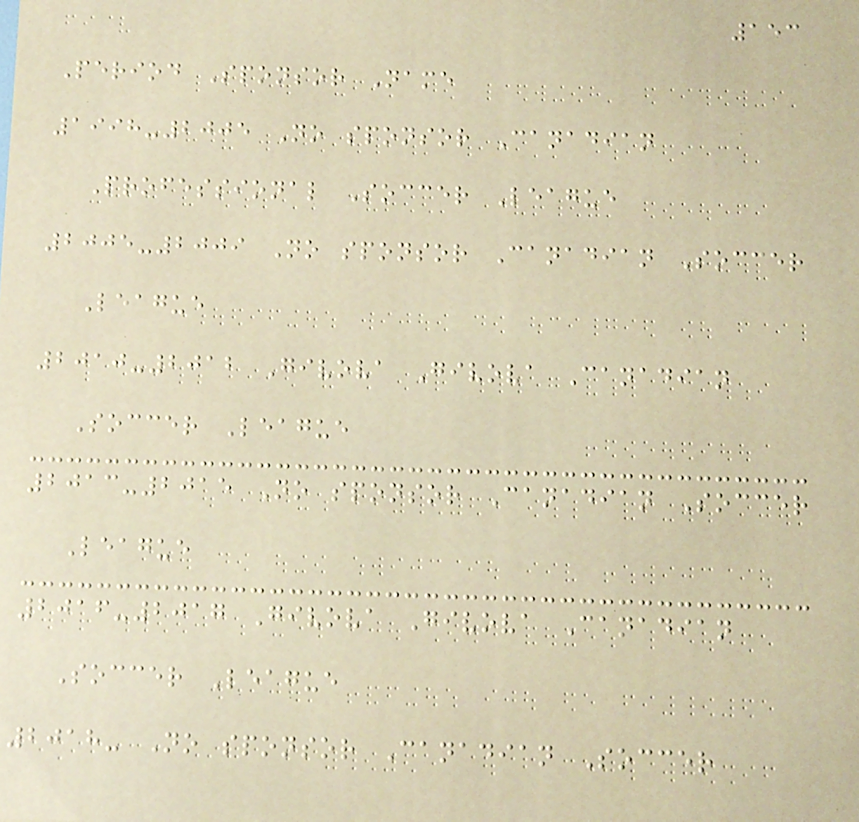153
Period Sponsor Name
1998-2005 No sponsor Canadian
Professional Soccer League
2005-2009 No sponsor Canadian Soccer
League
2010-2012 Givova Givova Canadian
Soccer League
2013-2015 No sponsor Canadian Soccer
League
2016-2017 Givova Givova Canadian
Soccer League
2018- No sponsor Canadian Soccer
